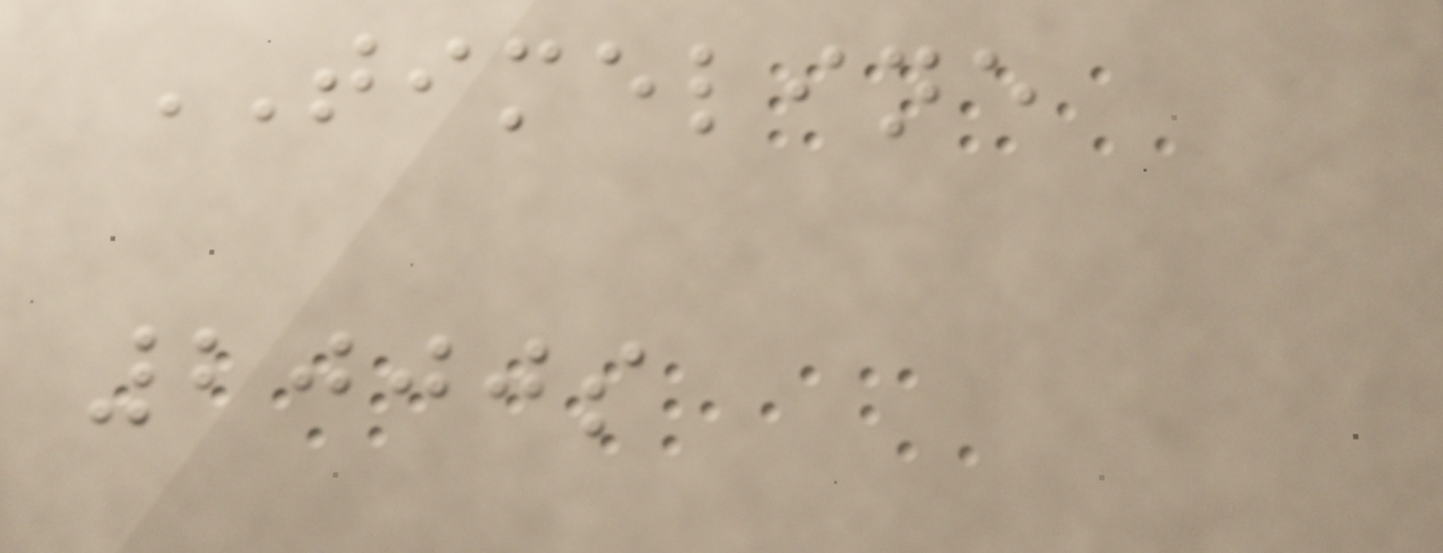TIMELINE
2000s
